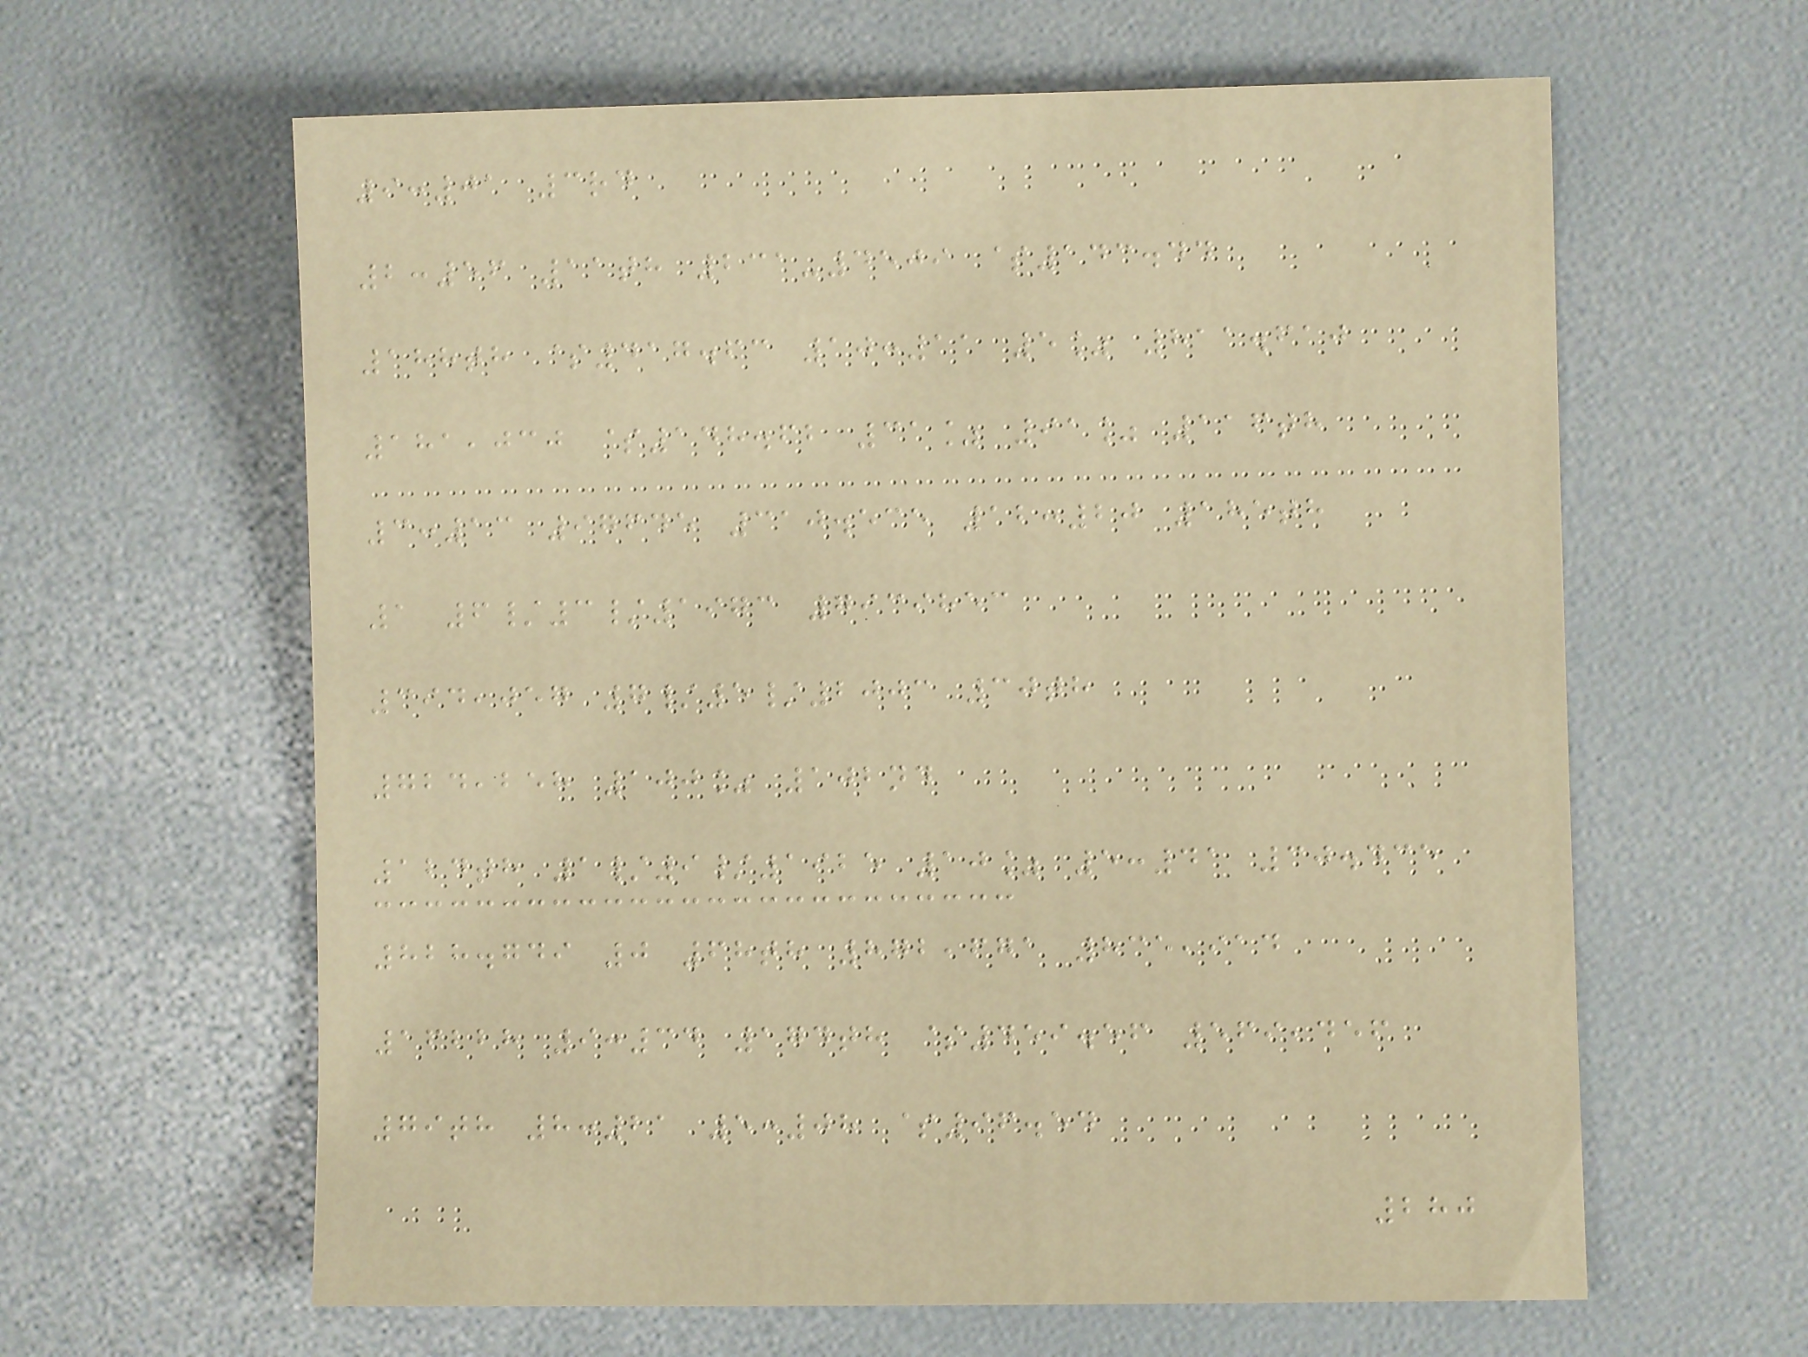9:01 3rd
2:56 11th 231-4509 $143.44
188th $417.63 10:11 5% 811.610
181,030 $148.62 31% 91% 116th
3:13 97645 310.535 12:20 185th
1 6/3/1973 7939853
394,057 7/5/2003 30th
724,258 100% 102nd
124th 1/9/1925 10% 5:41 30.435
828.749 0 68th 872,671 835,914
16228 9:34 174th $459.56 569,456
79th 8:21 5:08 $96.54
280
